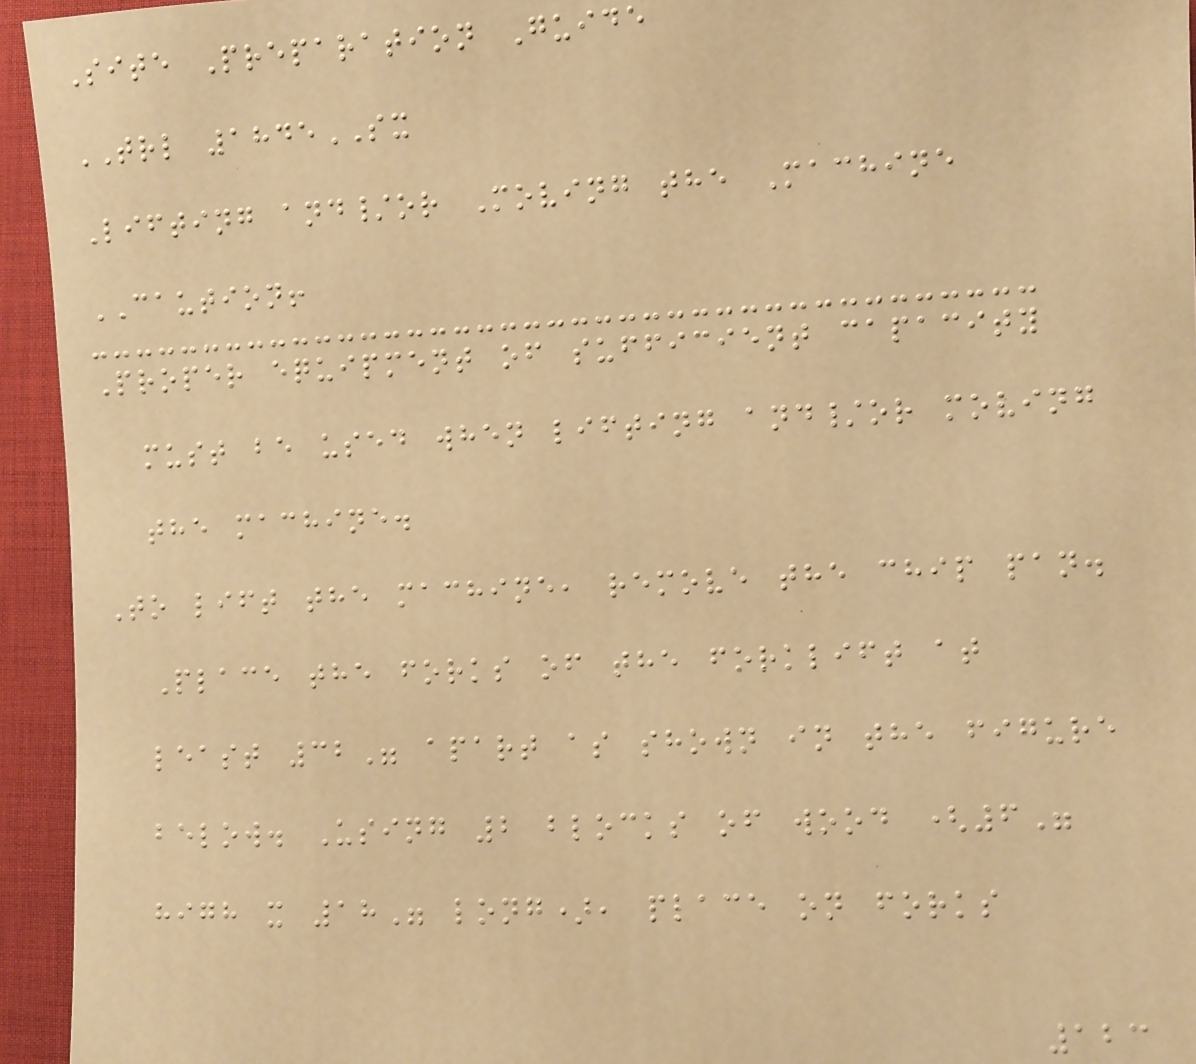Site Preparation Guide
TRL 1845SX
Lifting and/or Moving the Machine
CAUTION!
Proper equipment of sufficient capacity
must be used when lifting and/or moving
the machine.
To lift the machine, remove the chip pan.
Place the forks of the forklift at
least 32" apart as shown in the figure
below. Using 2 blocks of wood (6"
high x 18" long), place on forks
123
